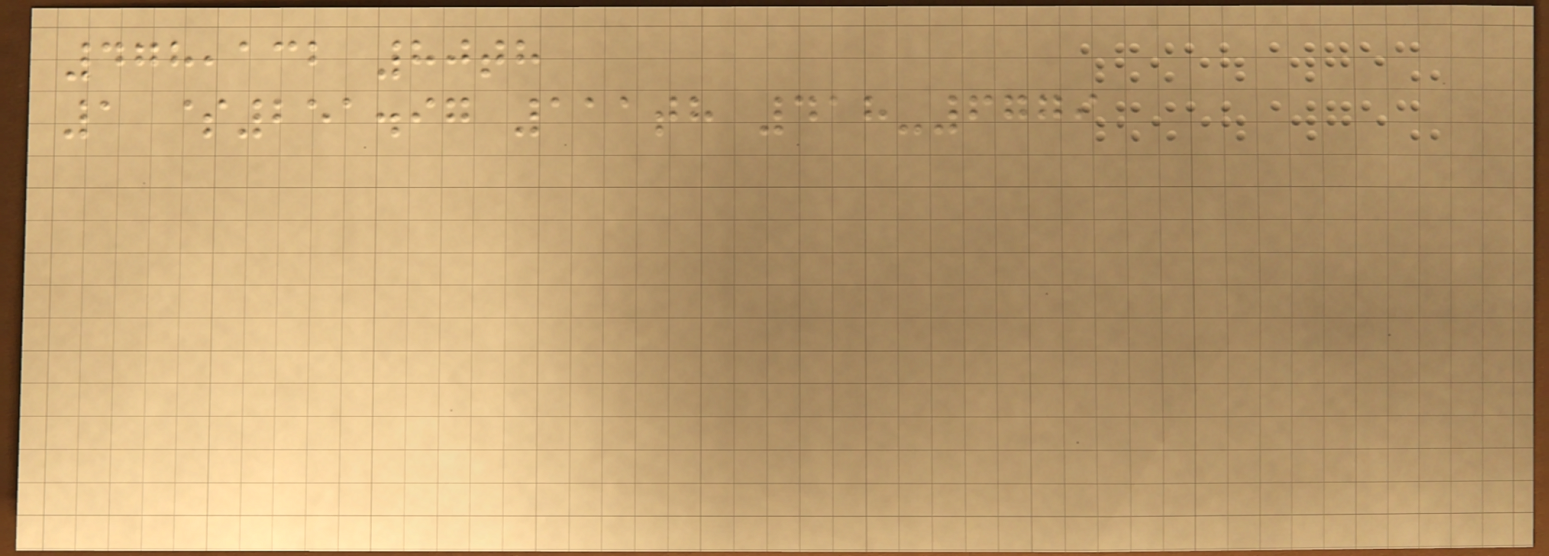478,132 80th
1 $251.97 111th 418-6779
